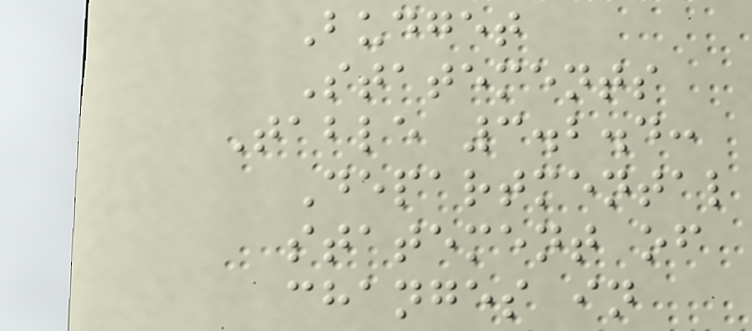Budget
Statements
Table 3.2.4:
Departmental
statement of
changes in
